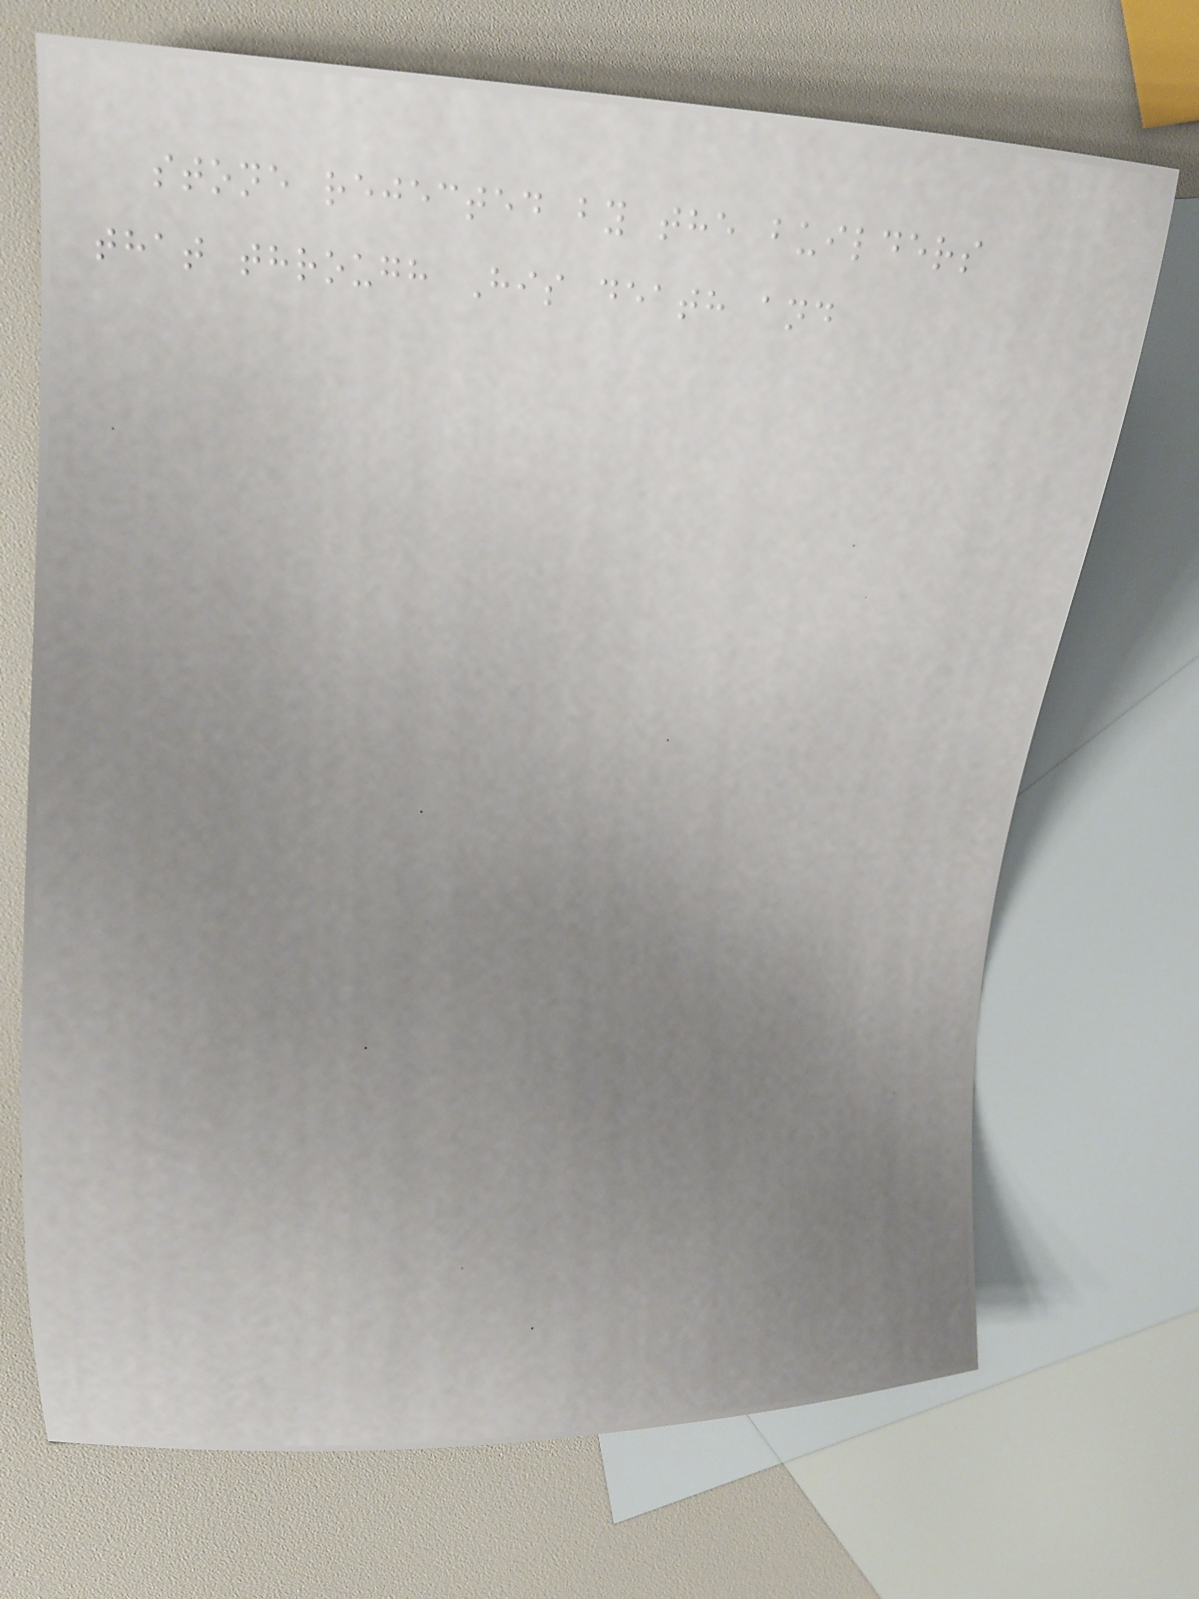stone rejected by the builders
that through His death and
